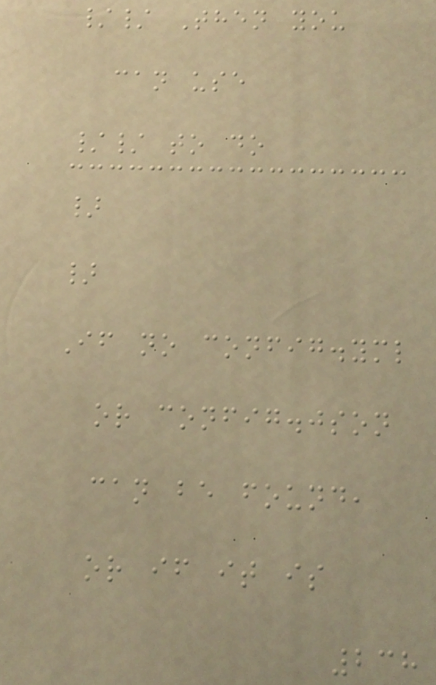// Then you
can use
// to do
}
}
If no config.yml
or config.json
can be found,
or if it is
238
